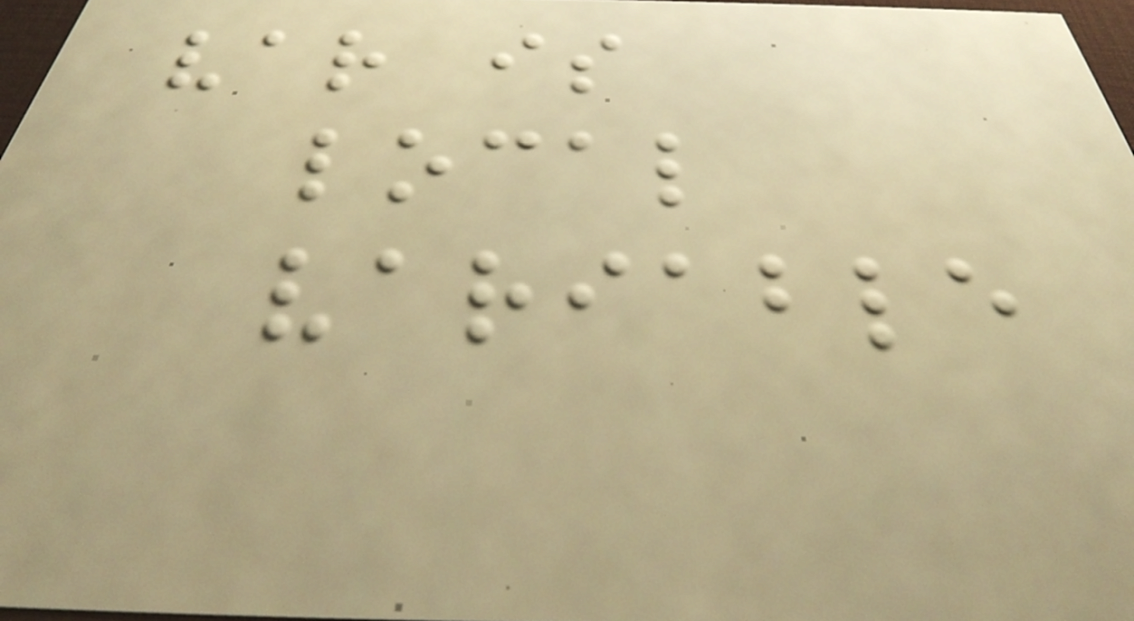var is
local
variable
